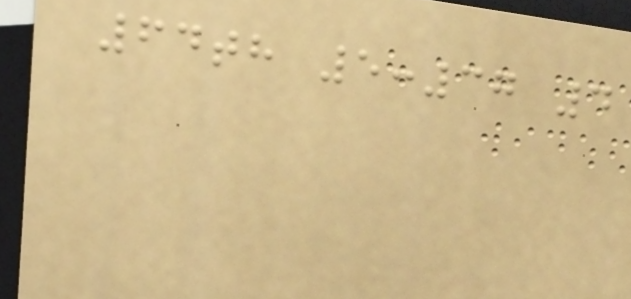64th 5:37 4
